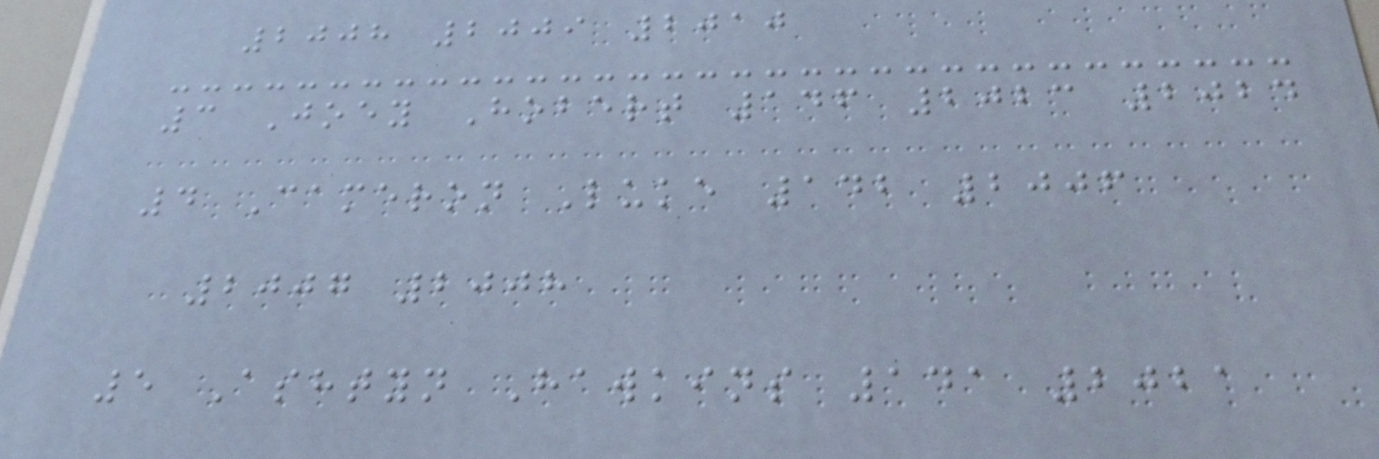2008 2009 2010
3 Joey Hobert 146 2023 2024
4 Cameron Luke 142 2006
2007 2008
5 Ashtyn Hawkins 141 2021
